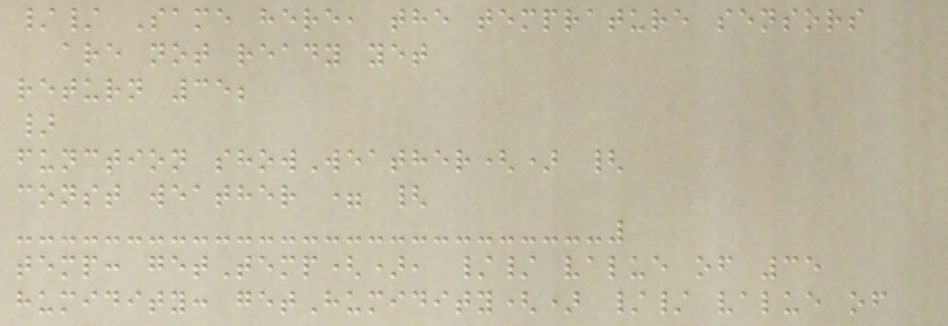// Same here, the temprature sensors
are not ready yet
return 35;
}
function showWeather() {
const weather = {
temp: getTemp(), // value of 35
humidity: getHumidity() // value of
